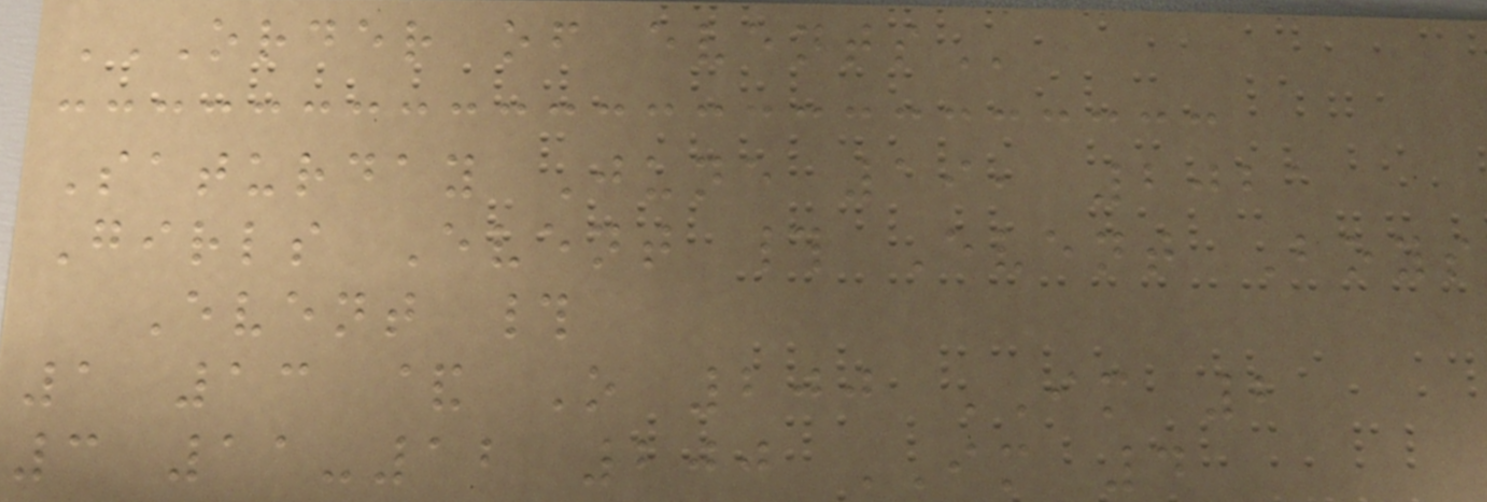ORDER OF EVENTS
Saturday June 19, 2021
Girls Event # Event Boys
Event #
1 13 & O 200 IM 2
3 11-12 200 IM 4
